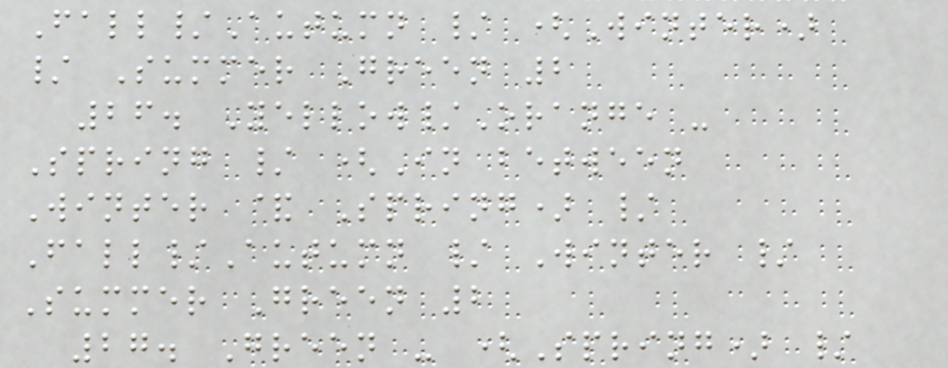Fall/Autumn / (Winter)
/ Summer Green 2
26. Yellow/Orange -
Spring / (In between
Winter & Spring) /
Fall/Autumn / Winter /
Summer Green 2
27. Green - (Spring) /
